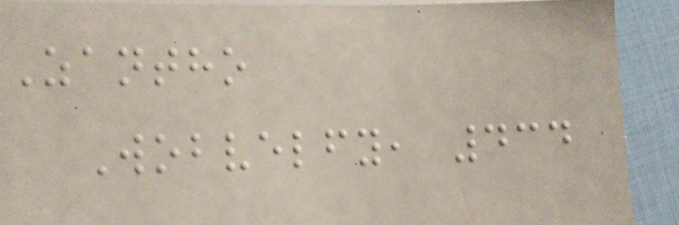Zantho
Wobvelfy, 434
